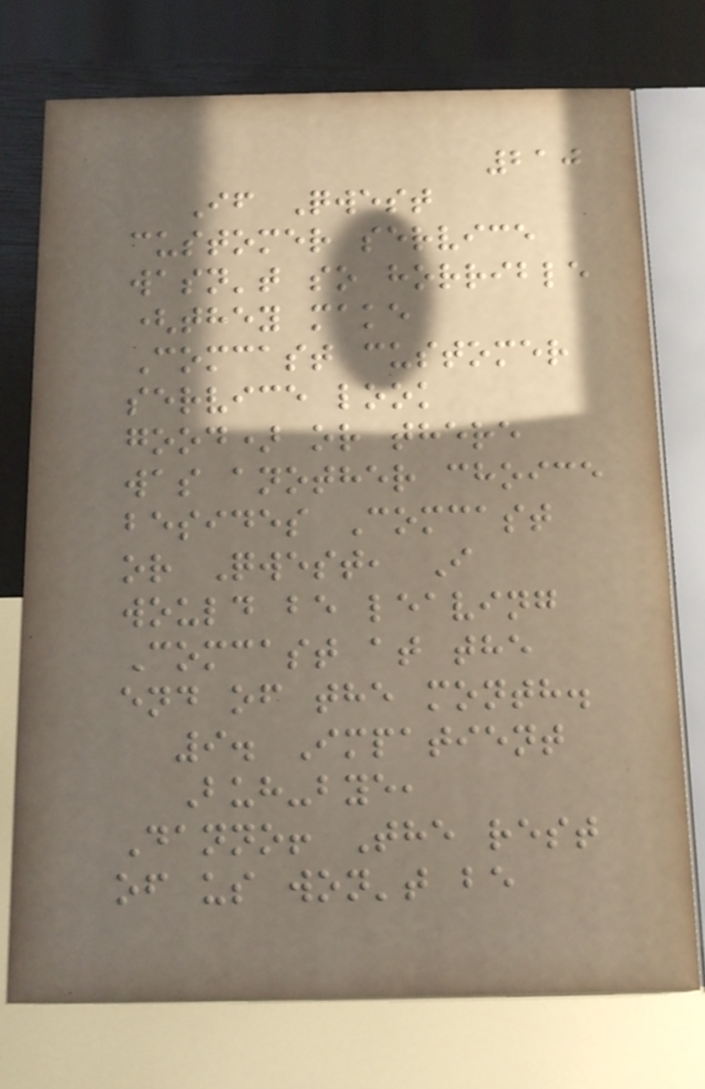210
If Qwest
customer service
wasn't so horrible
(they make
Comcast customer
service look
good) or there
was another choice
besides Comcast
or Qwest, I
would be leaving
Comcast at the
end of the month.
9. Impatient
Buh-bye,
Danno! The rest
of us won't be
